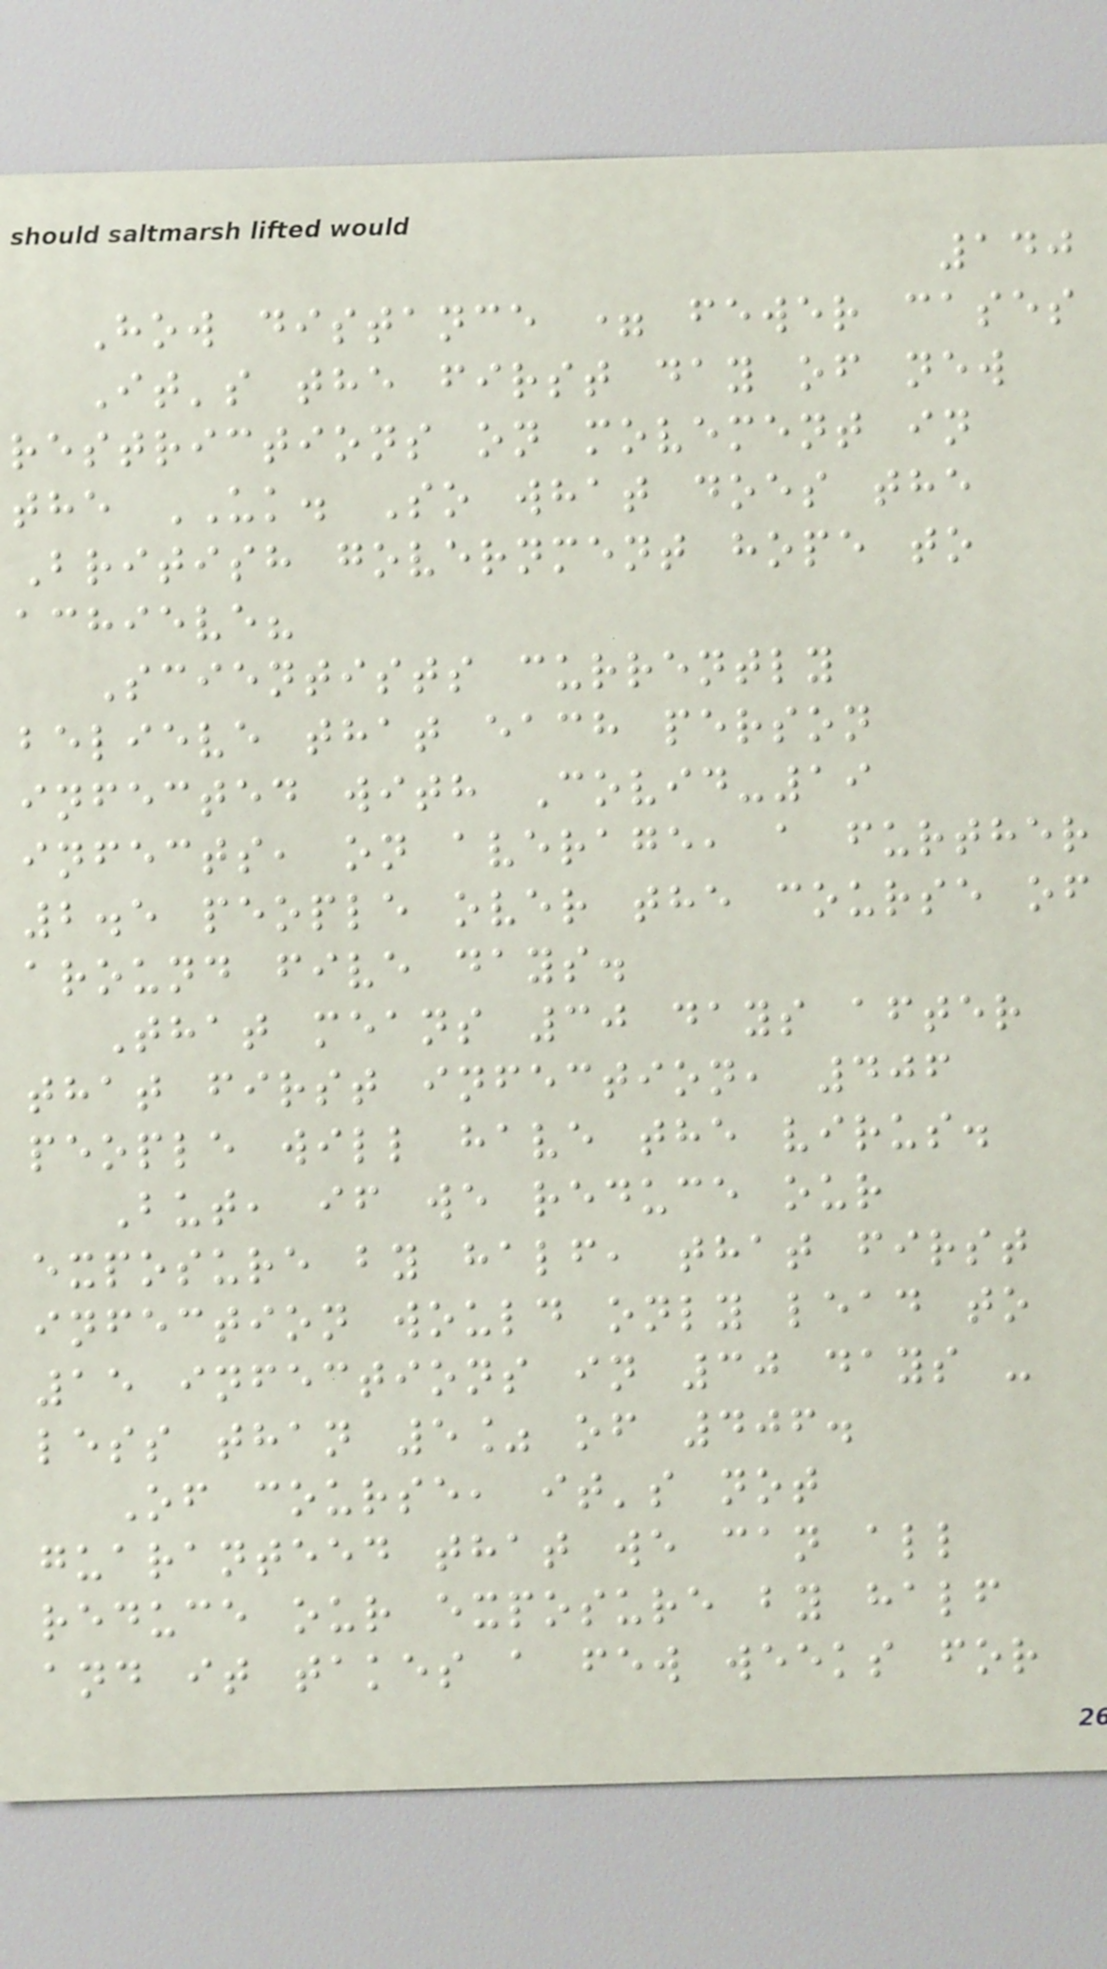140
How distance = fewer cases
It's the first day of new
restrictions on movement in
the UK. So what does the
British government hope to
achieve?
Scientists currently
believe that each person
infected with Covid-19
infects, on average, a further
2.5 people over the course of
around five days.
That means 30 days after
that first infection, 406
people will have the virus.
But, if we reduce our
exposure by half, that first
infection would only lead to
15 infections in 30 days -
less than 5% of 406.
Of course, it's not
guaranteed that we can all
reduce our exposure by half
and it takes a few weeks for
